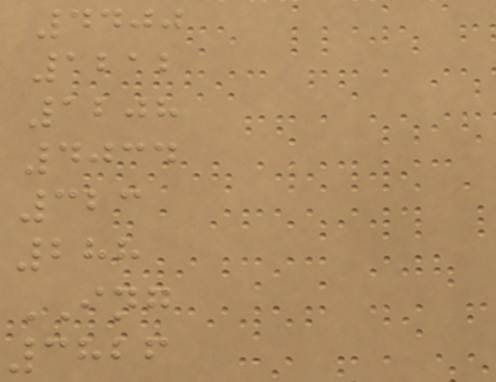4400
1212
1208
4034
323
288
ING
3826
